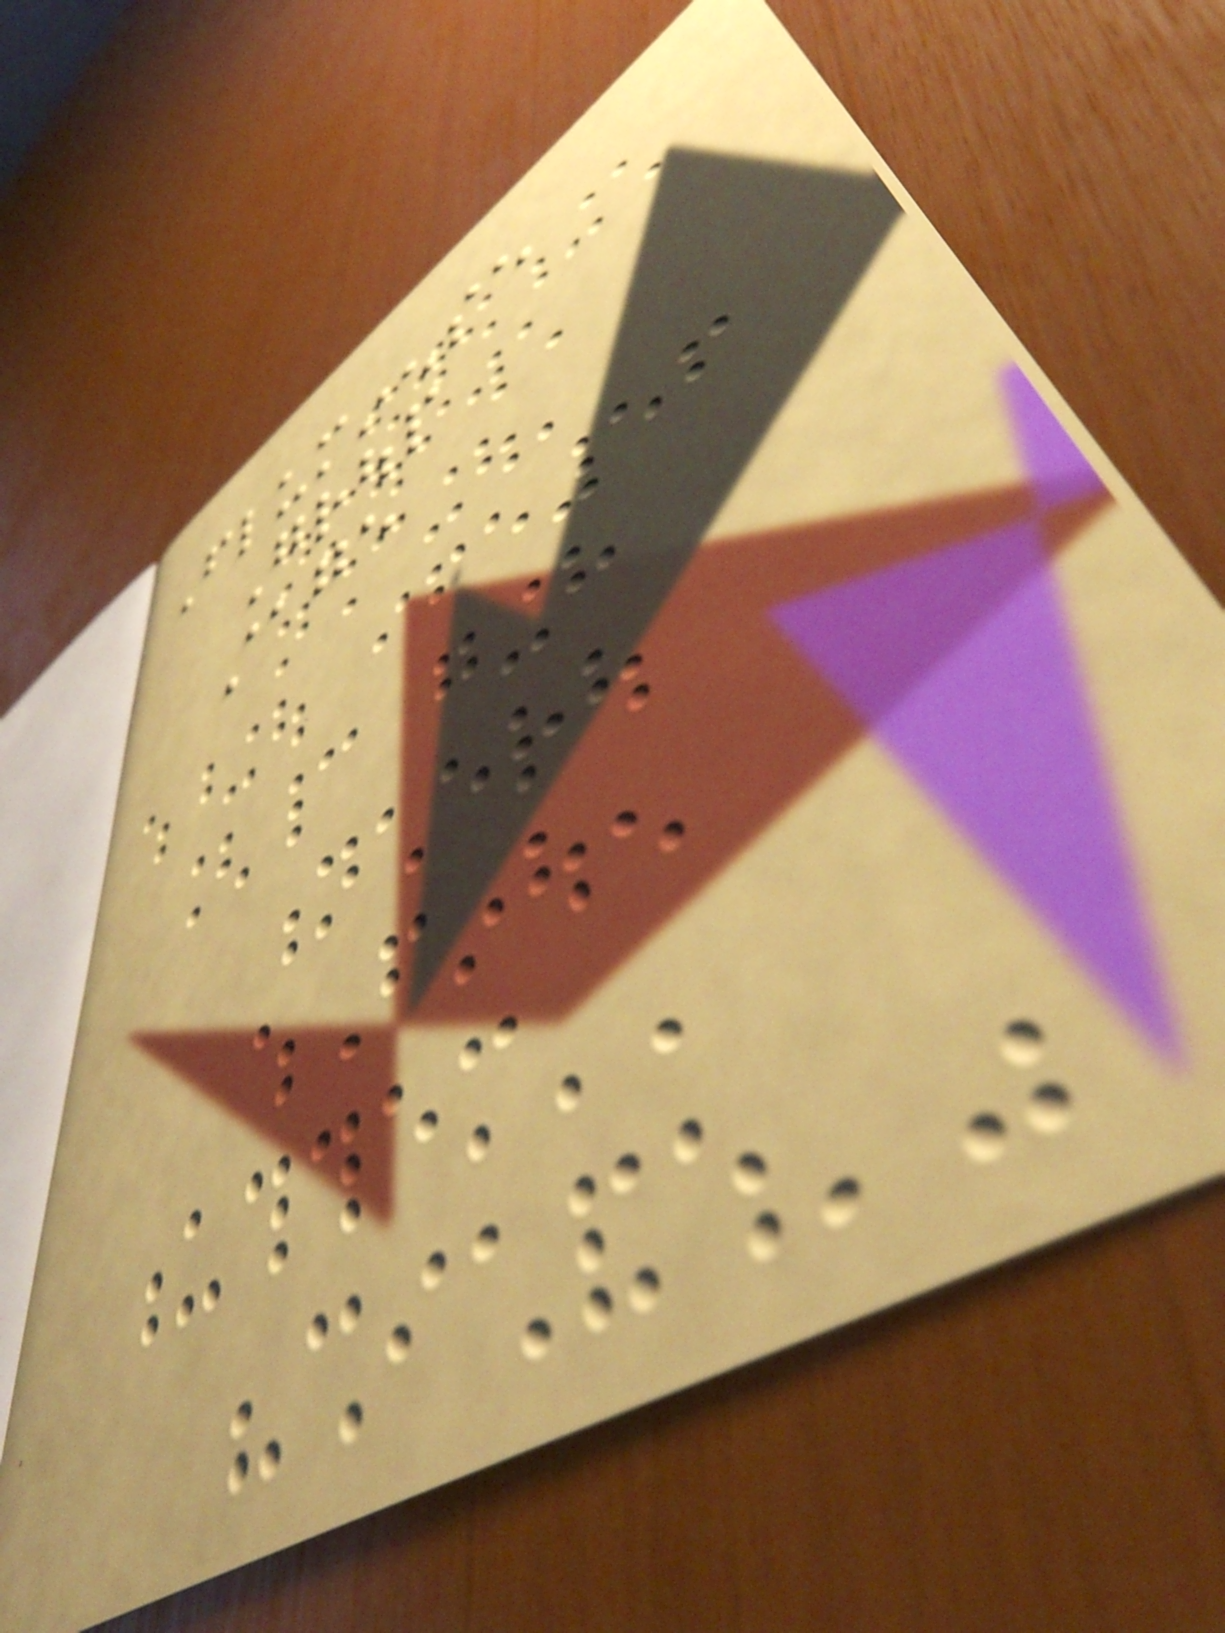Fluminense
Group
stage
